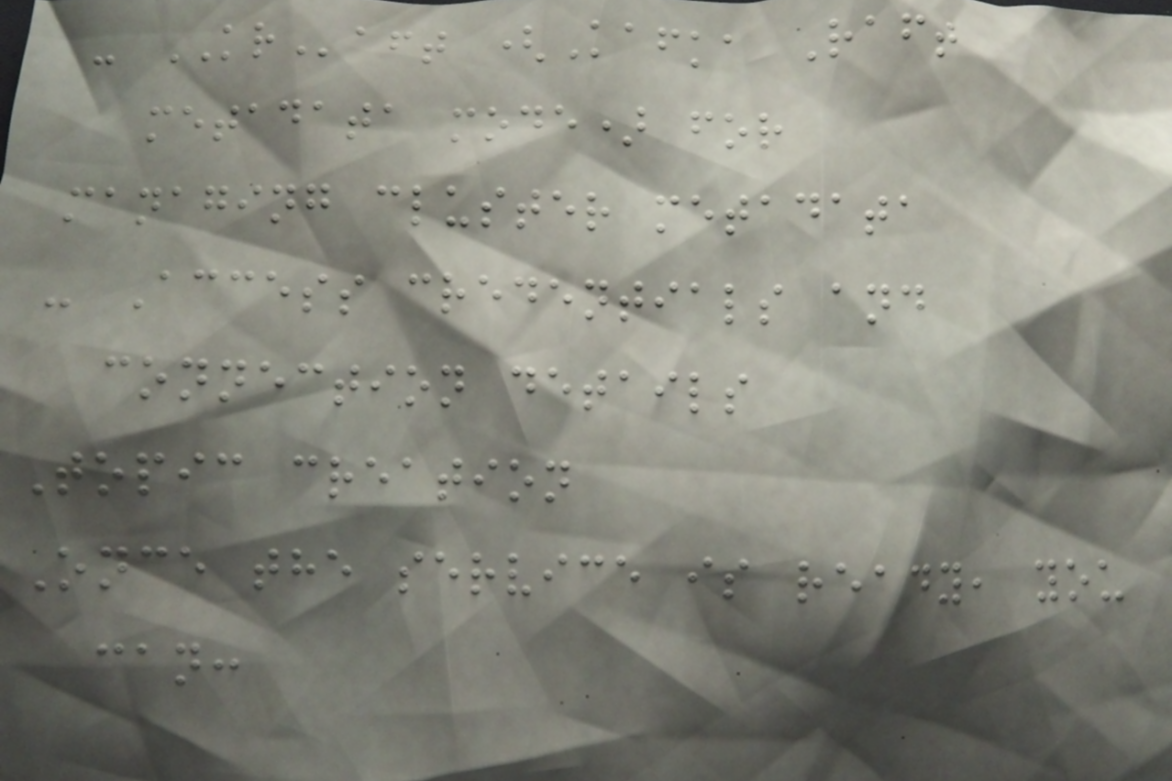- KRaft (Kafka Raft
metadata mode) for
managing cluster metadata
- Access credentials and
connection details
Topic creation
Once the service is ready, you
can:
